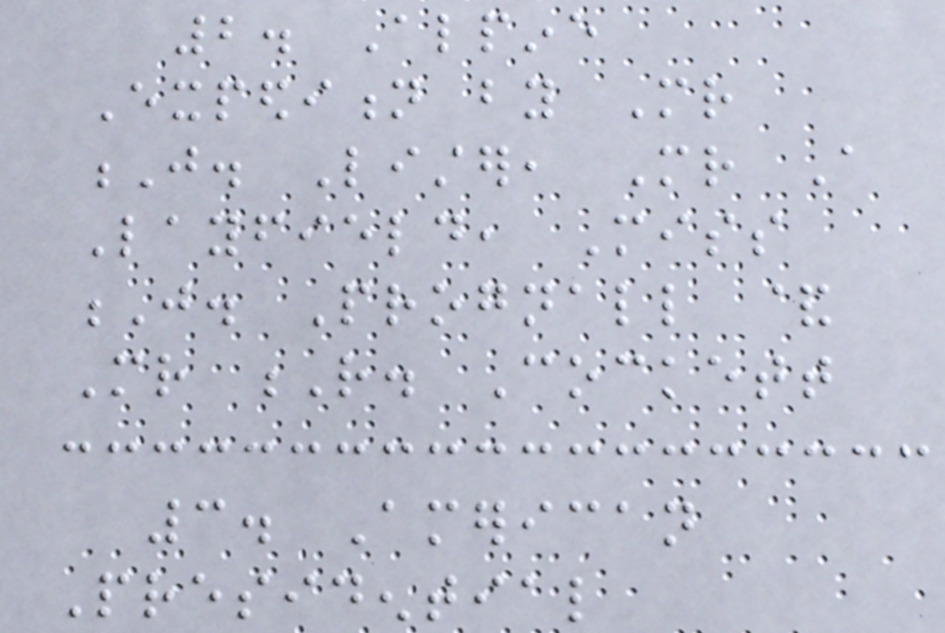2. Alpine
Expedition by Mr
J. Lister, Mr A
Layfield, Miss
J. Prognall &
Mr R. Cockett
3. American
Presidential
